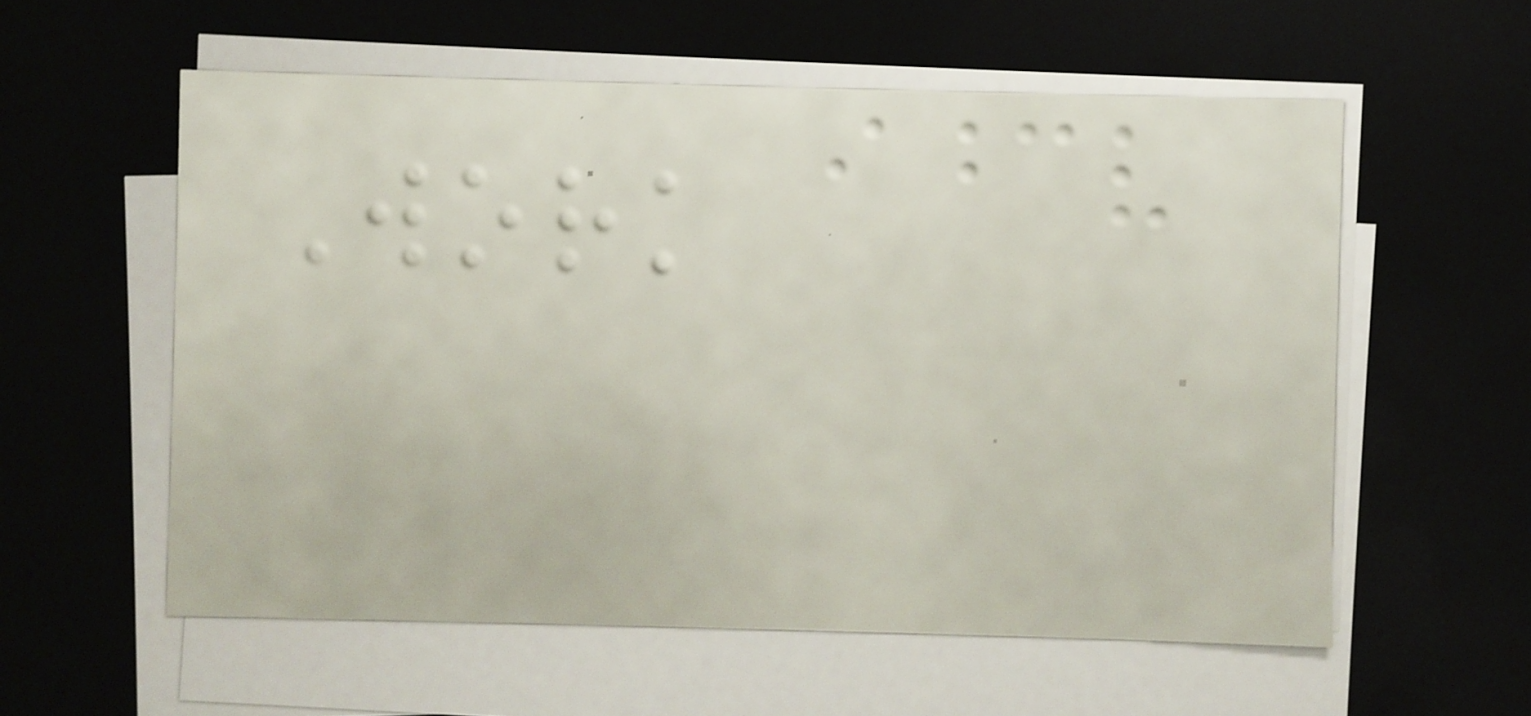Work
